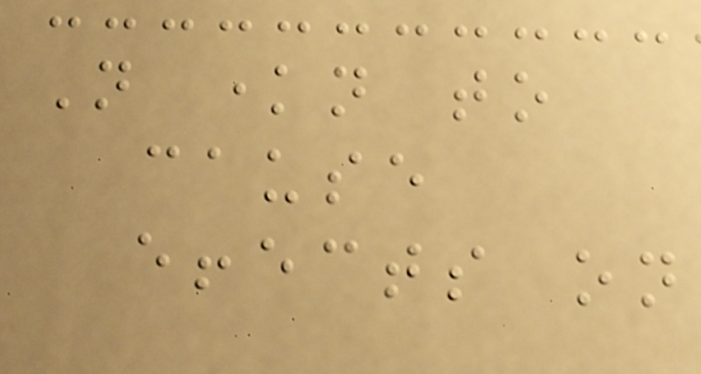Not known to
cause
effects on
